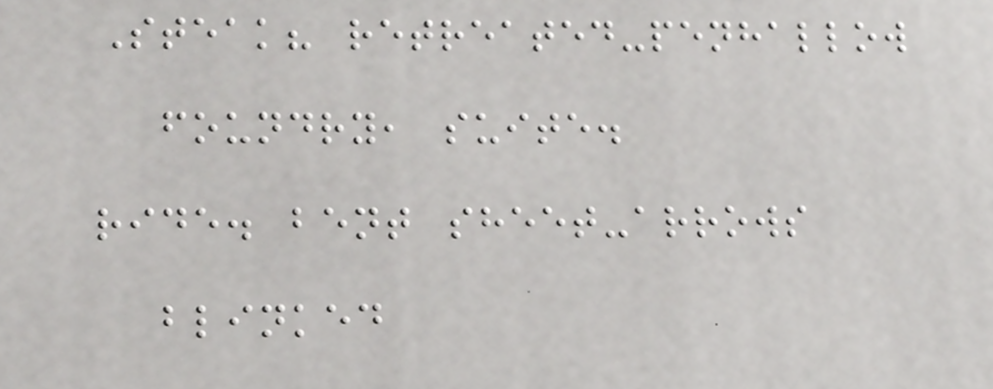Steak? retreated-penhallow
foundry, suite.
ride. bent sheet-arrows
blinked
